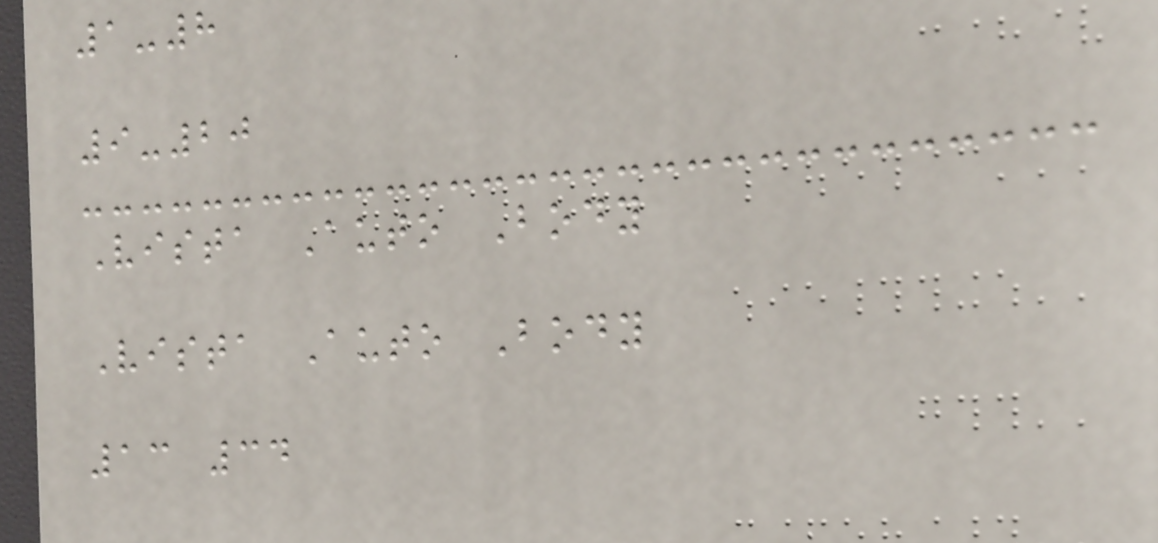1-8
9-20
Vista Auto Body
Vista Auto Body
13 34
